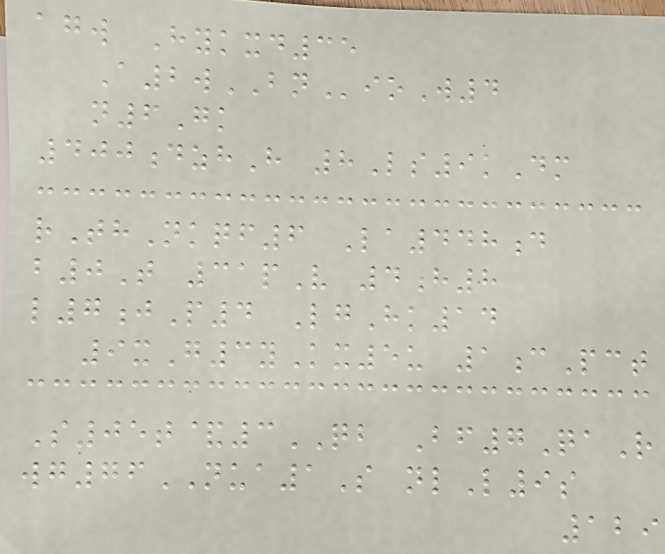agw Hykxd35
A2wBNioW4
n6Gk
400dzhH 8Ls9kDm
rThNkqf6 La448d
b0T 31pV 4h8
l7jP4 LgHk14
9xG3yKx5u 1cPct
S05t&3QB Bf7QaR
wg76NUA1S nlL9s
129
